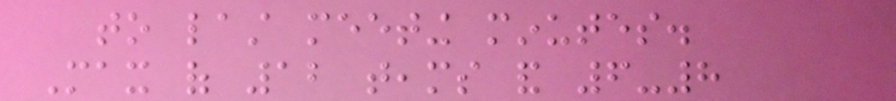to last meeting minutes.
Max of 12 teams and 6-8
